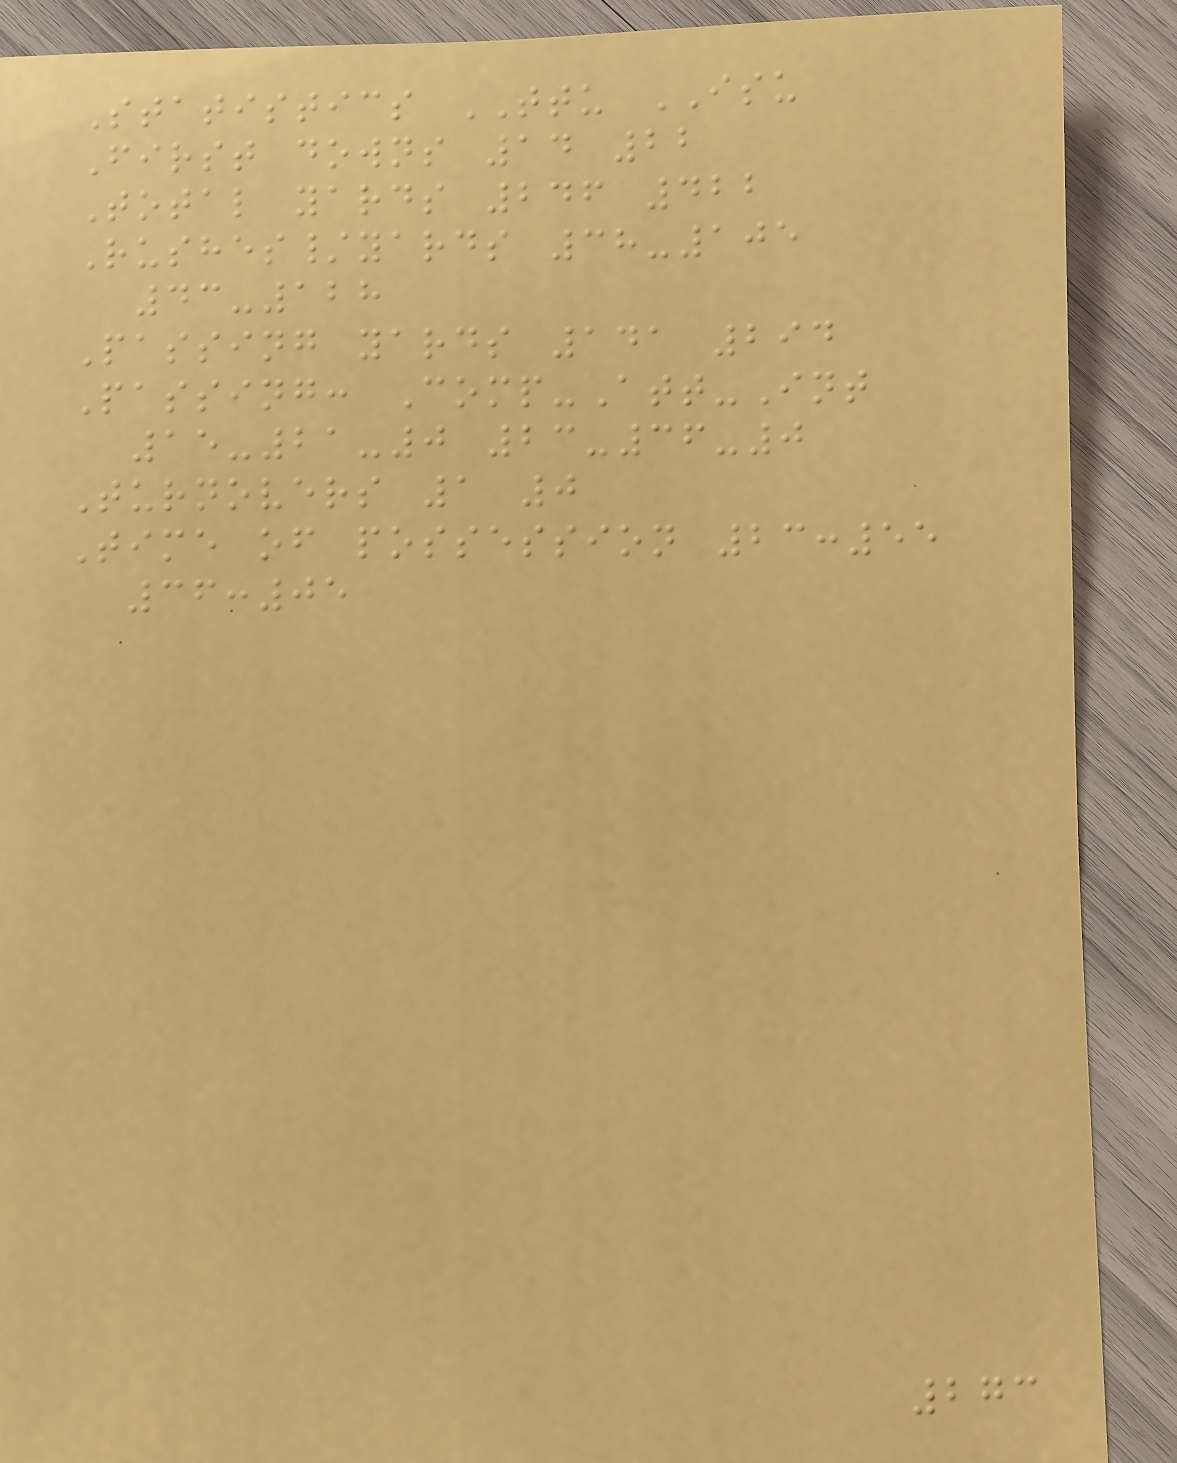Statistics TTU ISU
First downs 14 22
Total yards 246 422
Rushes/yards 38-105
43-128
Passing yards 141 294
Passing: Comp-Att-Int
15-21-0 23-36-0
Turnovers 1 0
Time of possession 23:55
36:05
273
